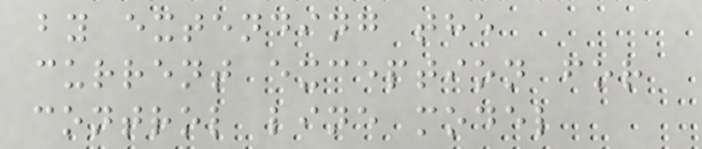by extending the
current exception for
control line model
